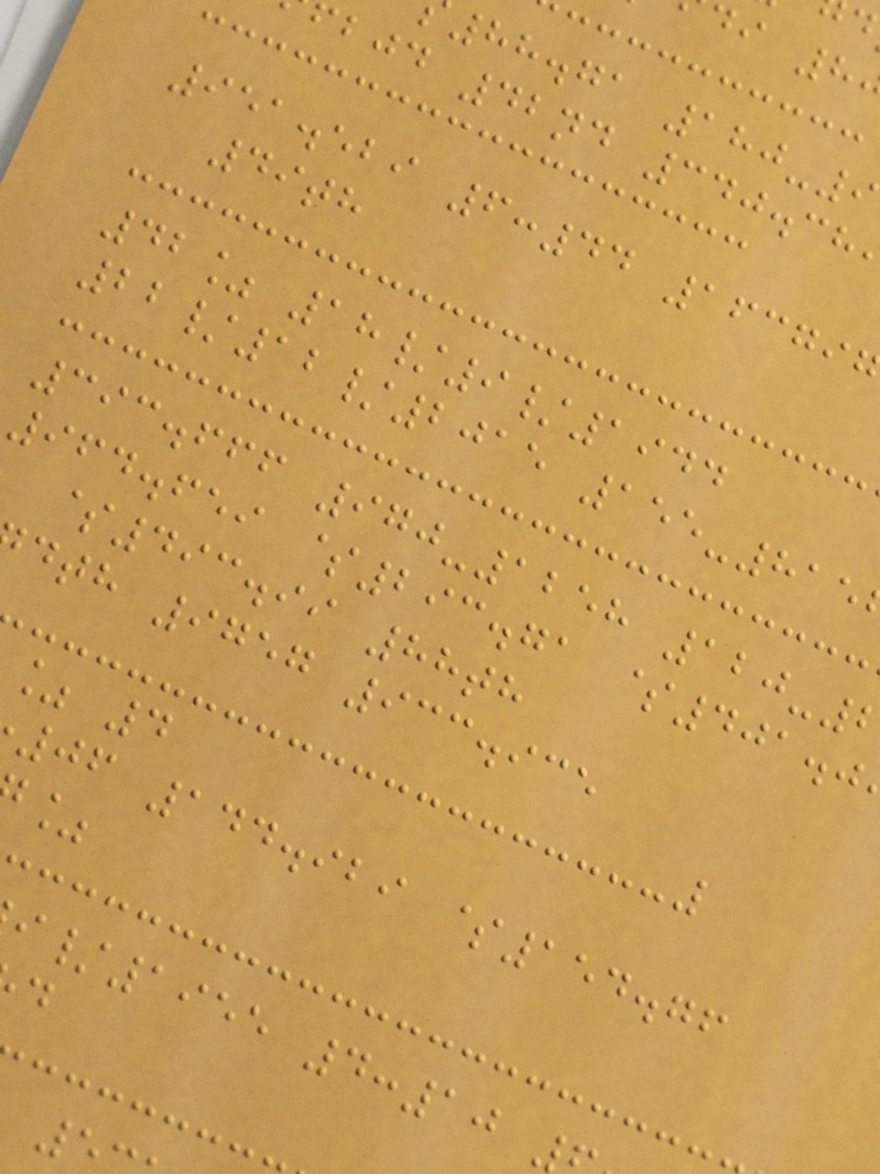88.71 180-
fbjd 42nd 340.38
951.529 6:44 16379
49th
42% 18/9/1944
22/12/2015 155-815
393.666 970-1258 120-
964.659 $293.71 $401.0
$493.99 88th
dth 9757 933.935
% 4
06 144.929 $154.76
/1955 4:10
